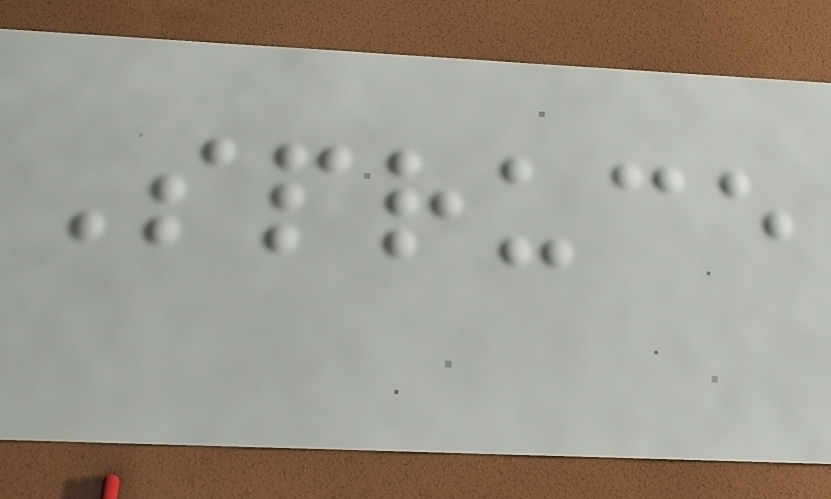Spruce
